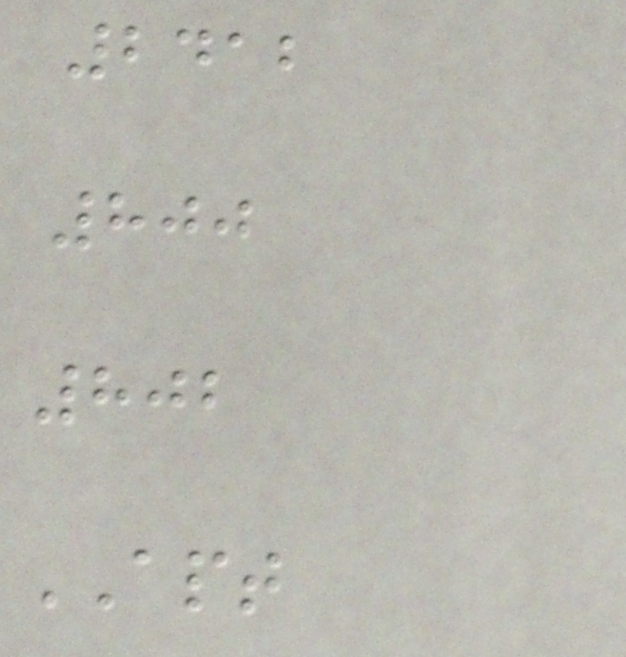2412
800
802
APT
